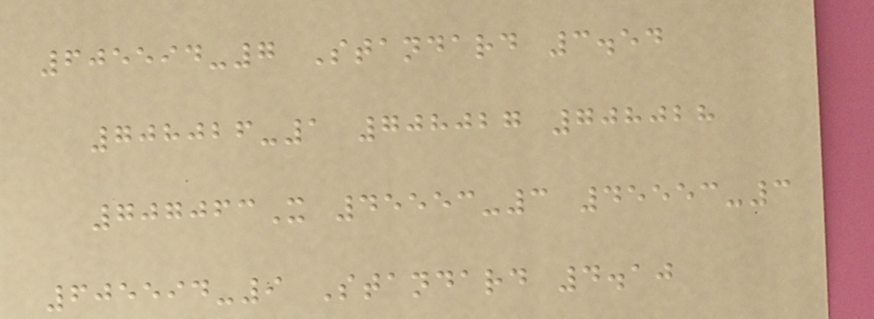605594-7 Standard 3.54
708026-1 708027 708028
707063X 45553-3 45553-3
605594-9 Standard 4.10
